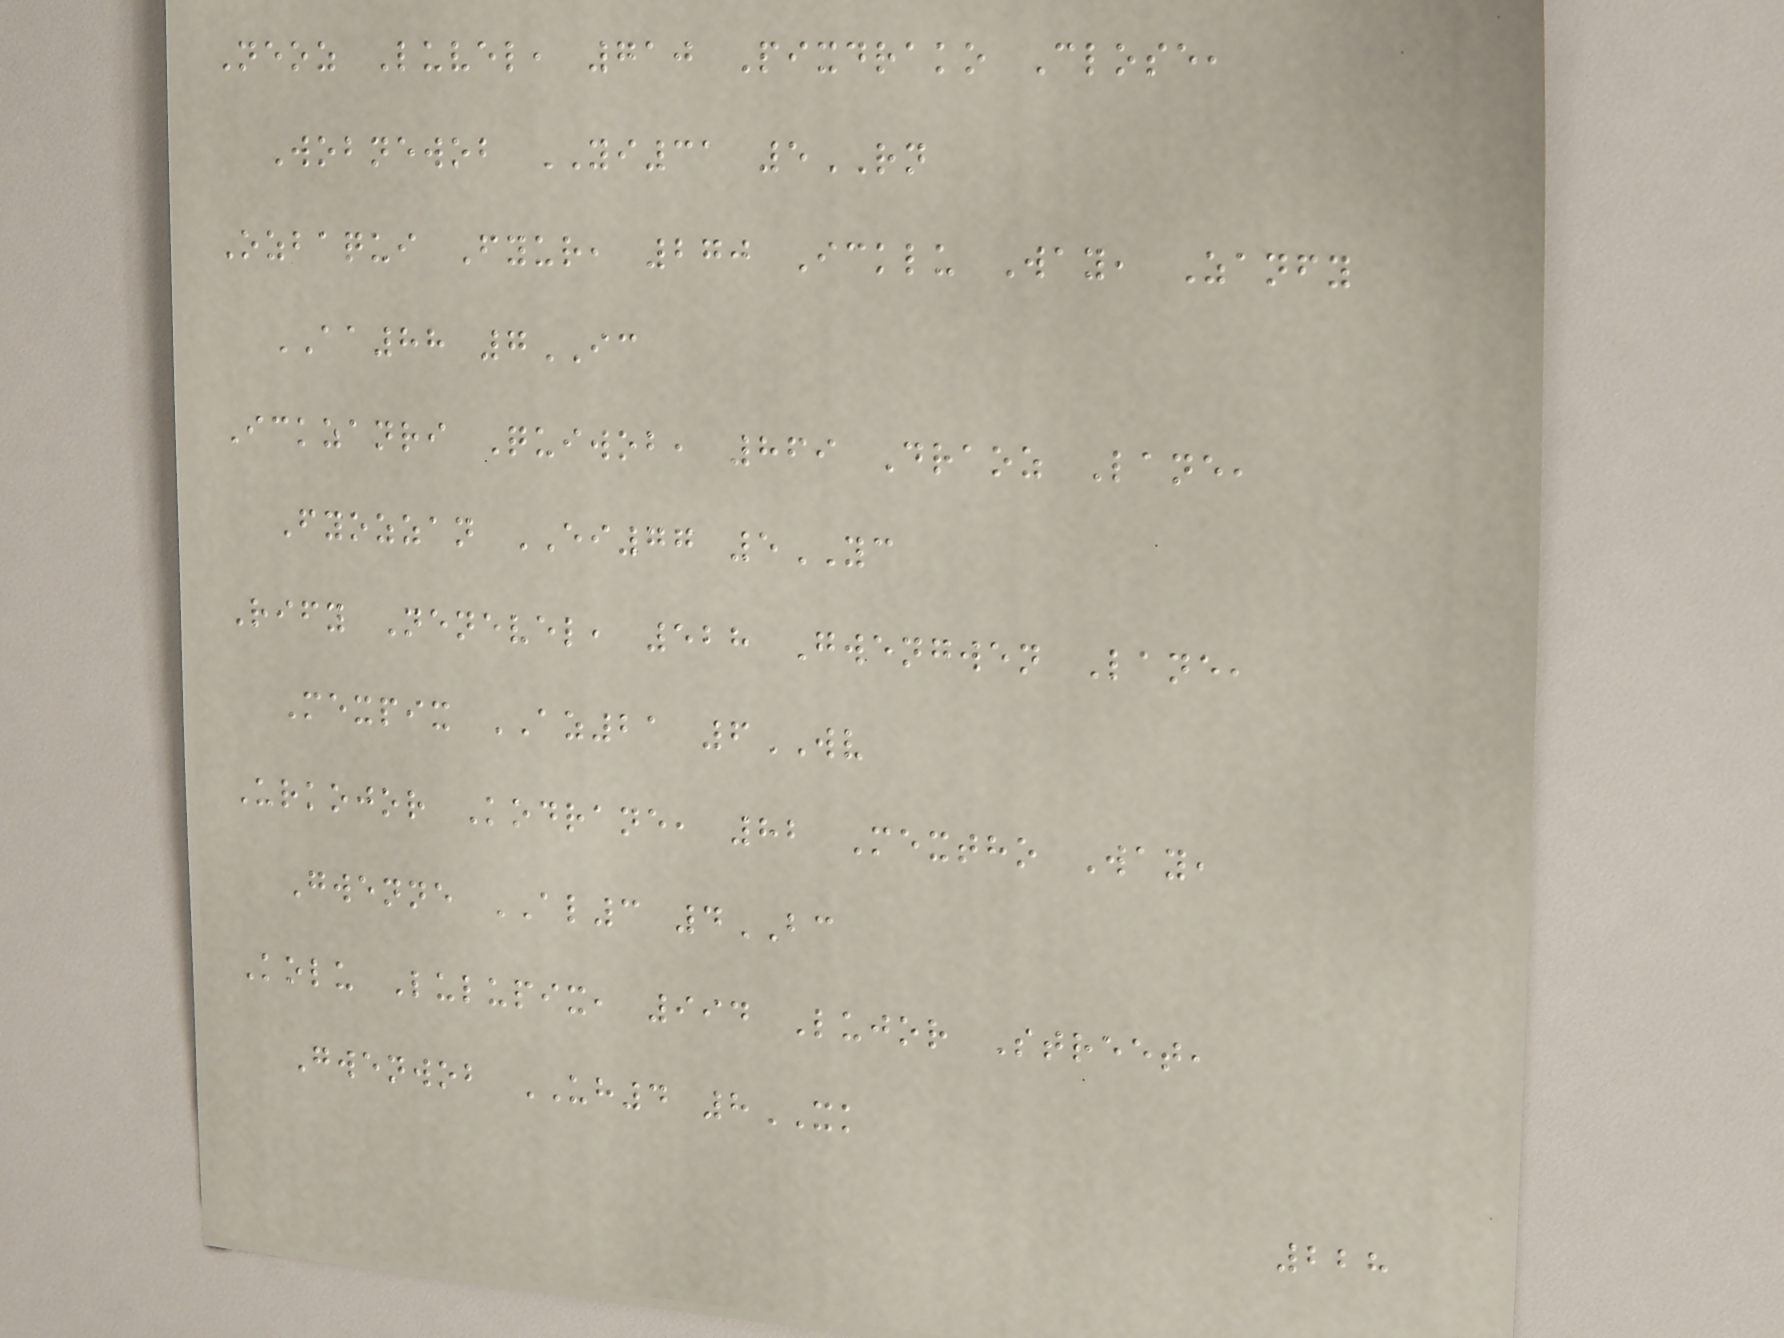Neoz Luvel, 710 Pixdrako Close,
Wobnewob YI31 5RN
Ozbaqui Fyur, 270 Icklu Way, Zanfy
AA88 7IC
Ickzanri Quiwob, 869 Draoz Lane,
Fyozzan EI77 5YC
Rify Nenevel, 528 Gwengwen Lane,
Mexpix AZ21 6WV
Urkojor Kodrane, 82 Mextho Way,
Gwenne AL3 4BC
Kolu Lulupix, 994 Lujor Street,
Gwenwob UH4 8XK
228
